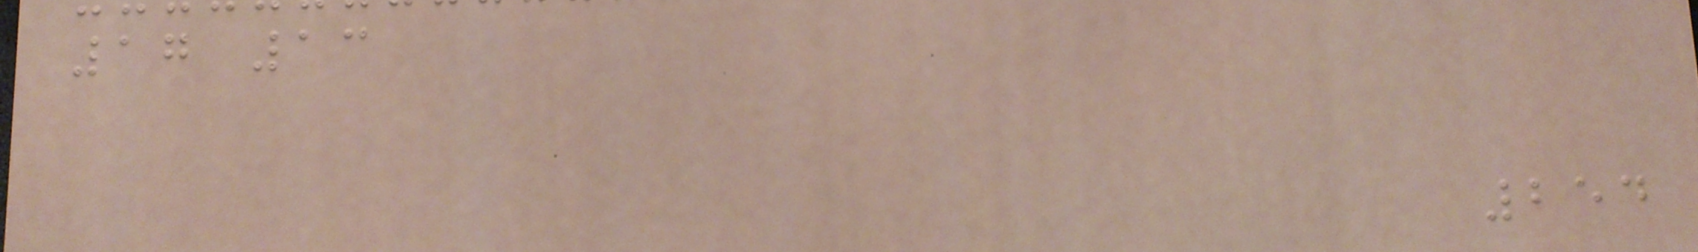17 13
254
